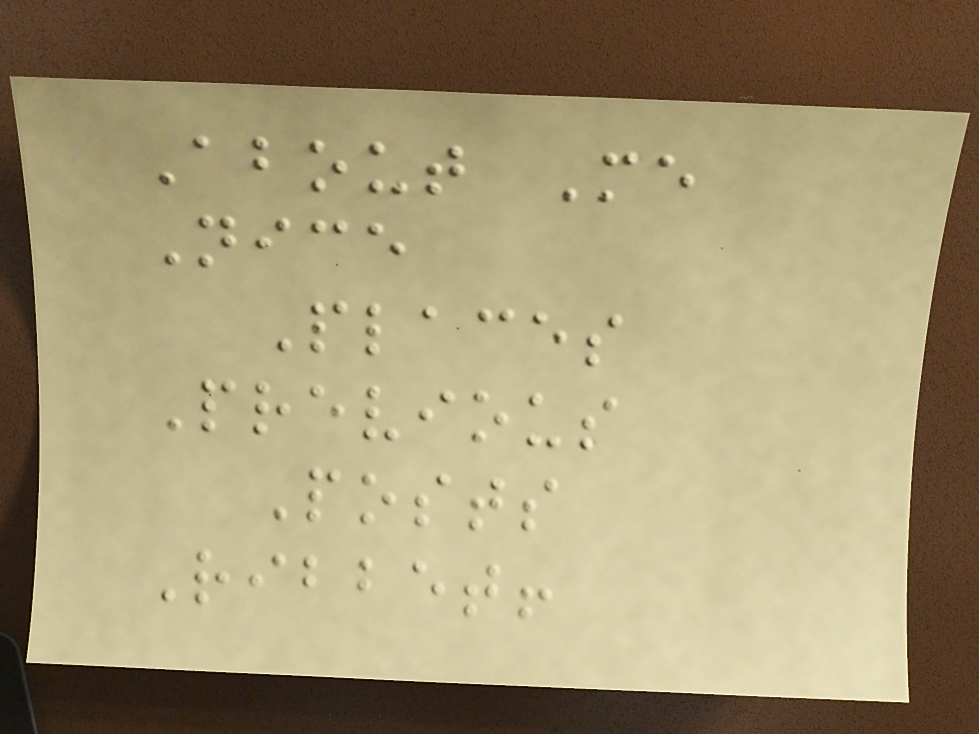About Me
Nice
Places
Previous
Posts
Ribbet!
